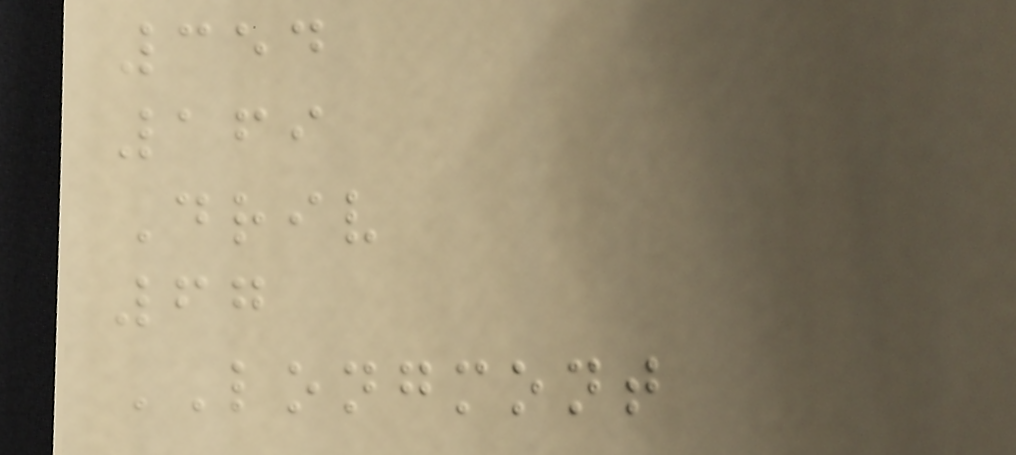354
169
Driv
67
LONGMONT
